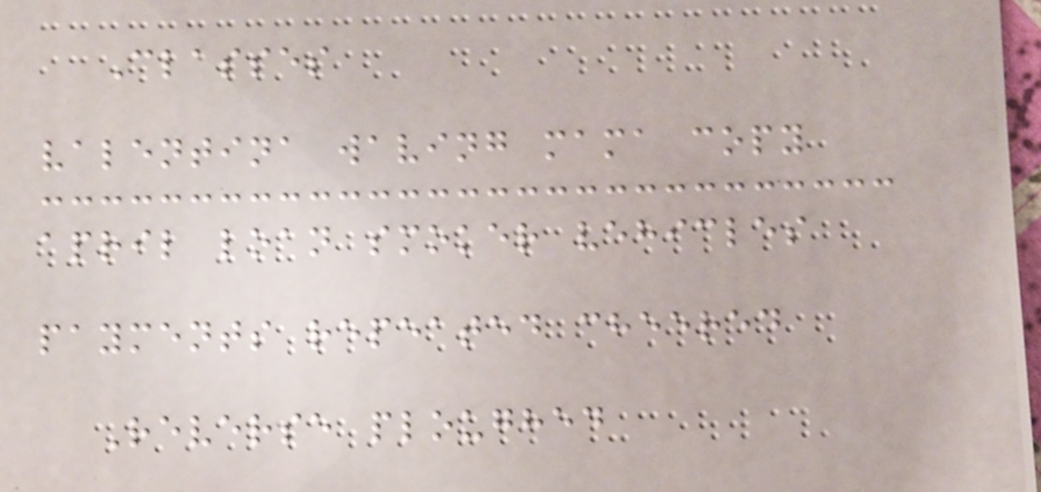Classes
valentina waving mama copy
april loan smoker vehicles
payments repeated cheered
Reverse ploughed
